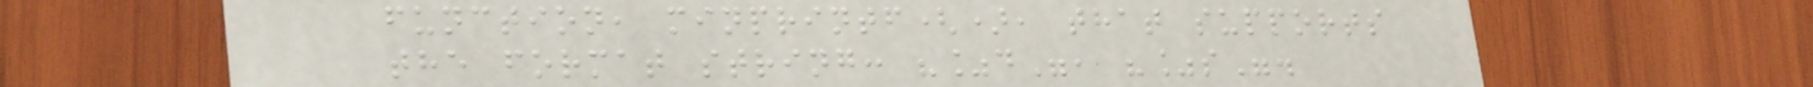function, minprintf(), that supports
the format string: "%d", "%s".
